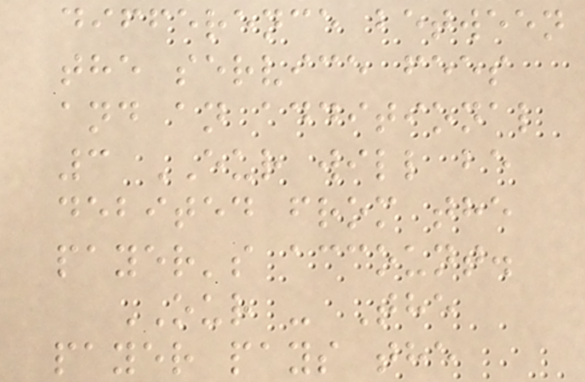difference between
the service fees
and an additional
3 EUR will be
debited from the
payer's account.
OUR - The
payer pays the
